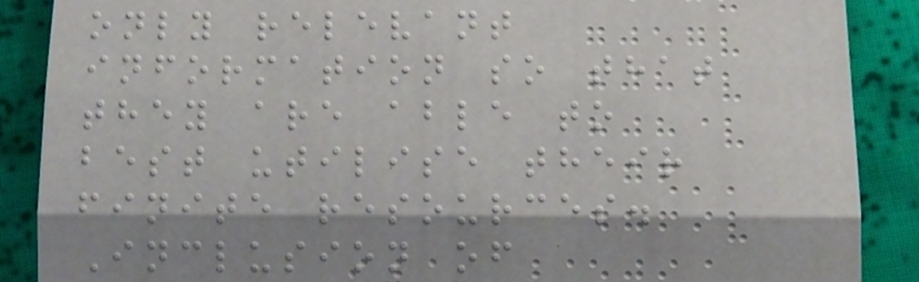only relevant
information so that
they are able to
best utilise their
finite resources.
Inclusion of
